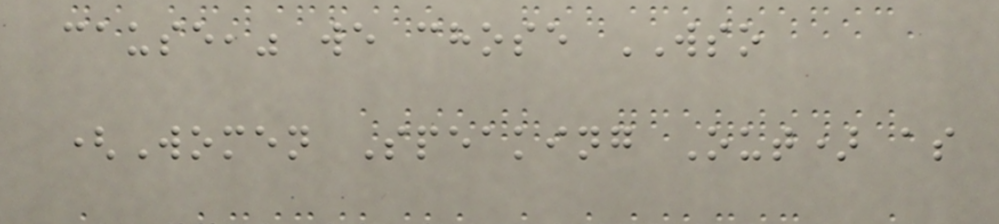cause," we chose WSO
(Women Speaking Out) as
